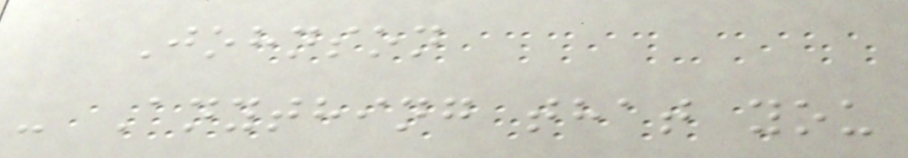Johnson
- Anything that you
